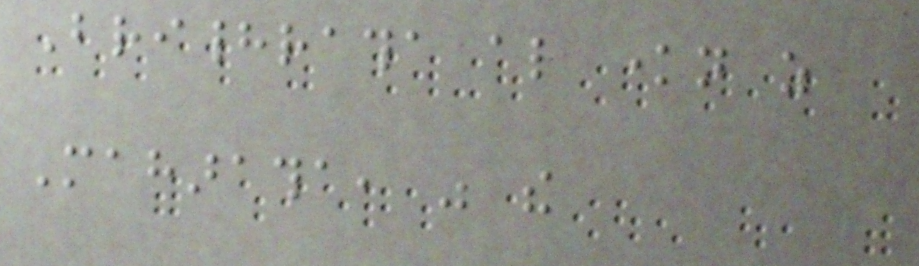Brihadratha also known as
Maharatha, was the
